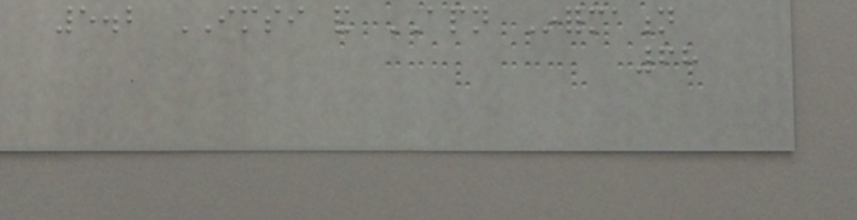5.2 IMSI and APN Information
68
